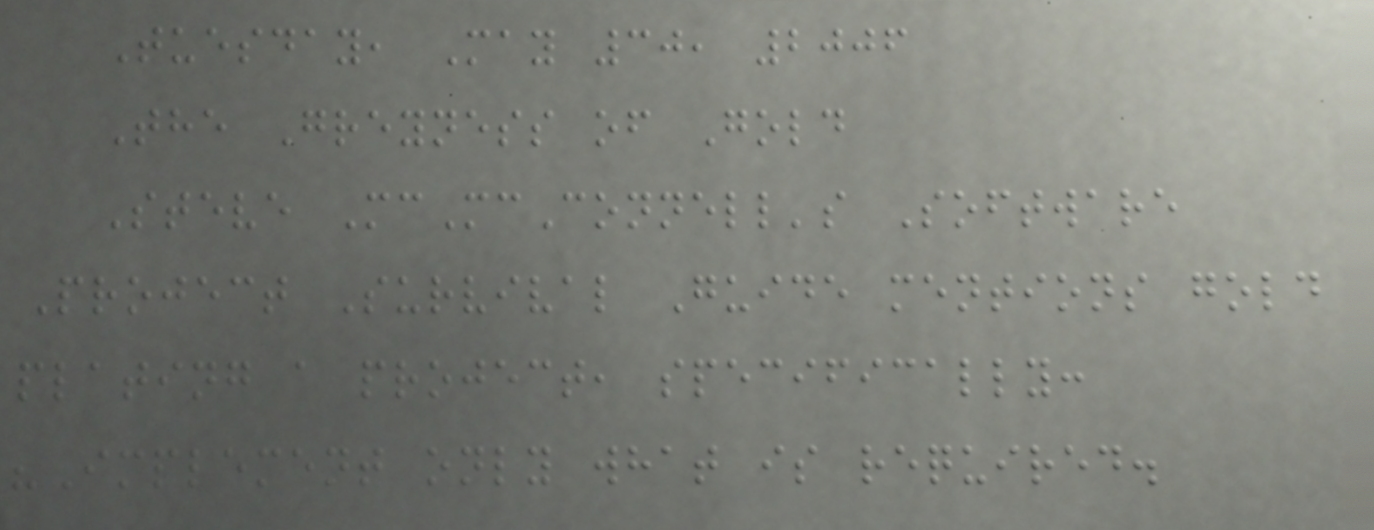Tuesday, May 30, 2006
The Greyness of Gold
Steve McMcConnell's Software
Project Survival Guide mentions gold
plating a project, specifically:
"Implement only what is required.
